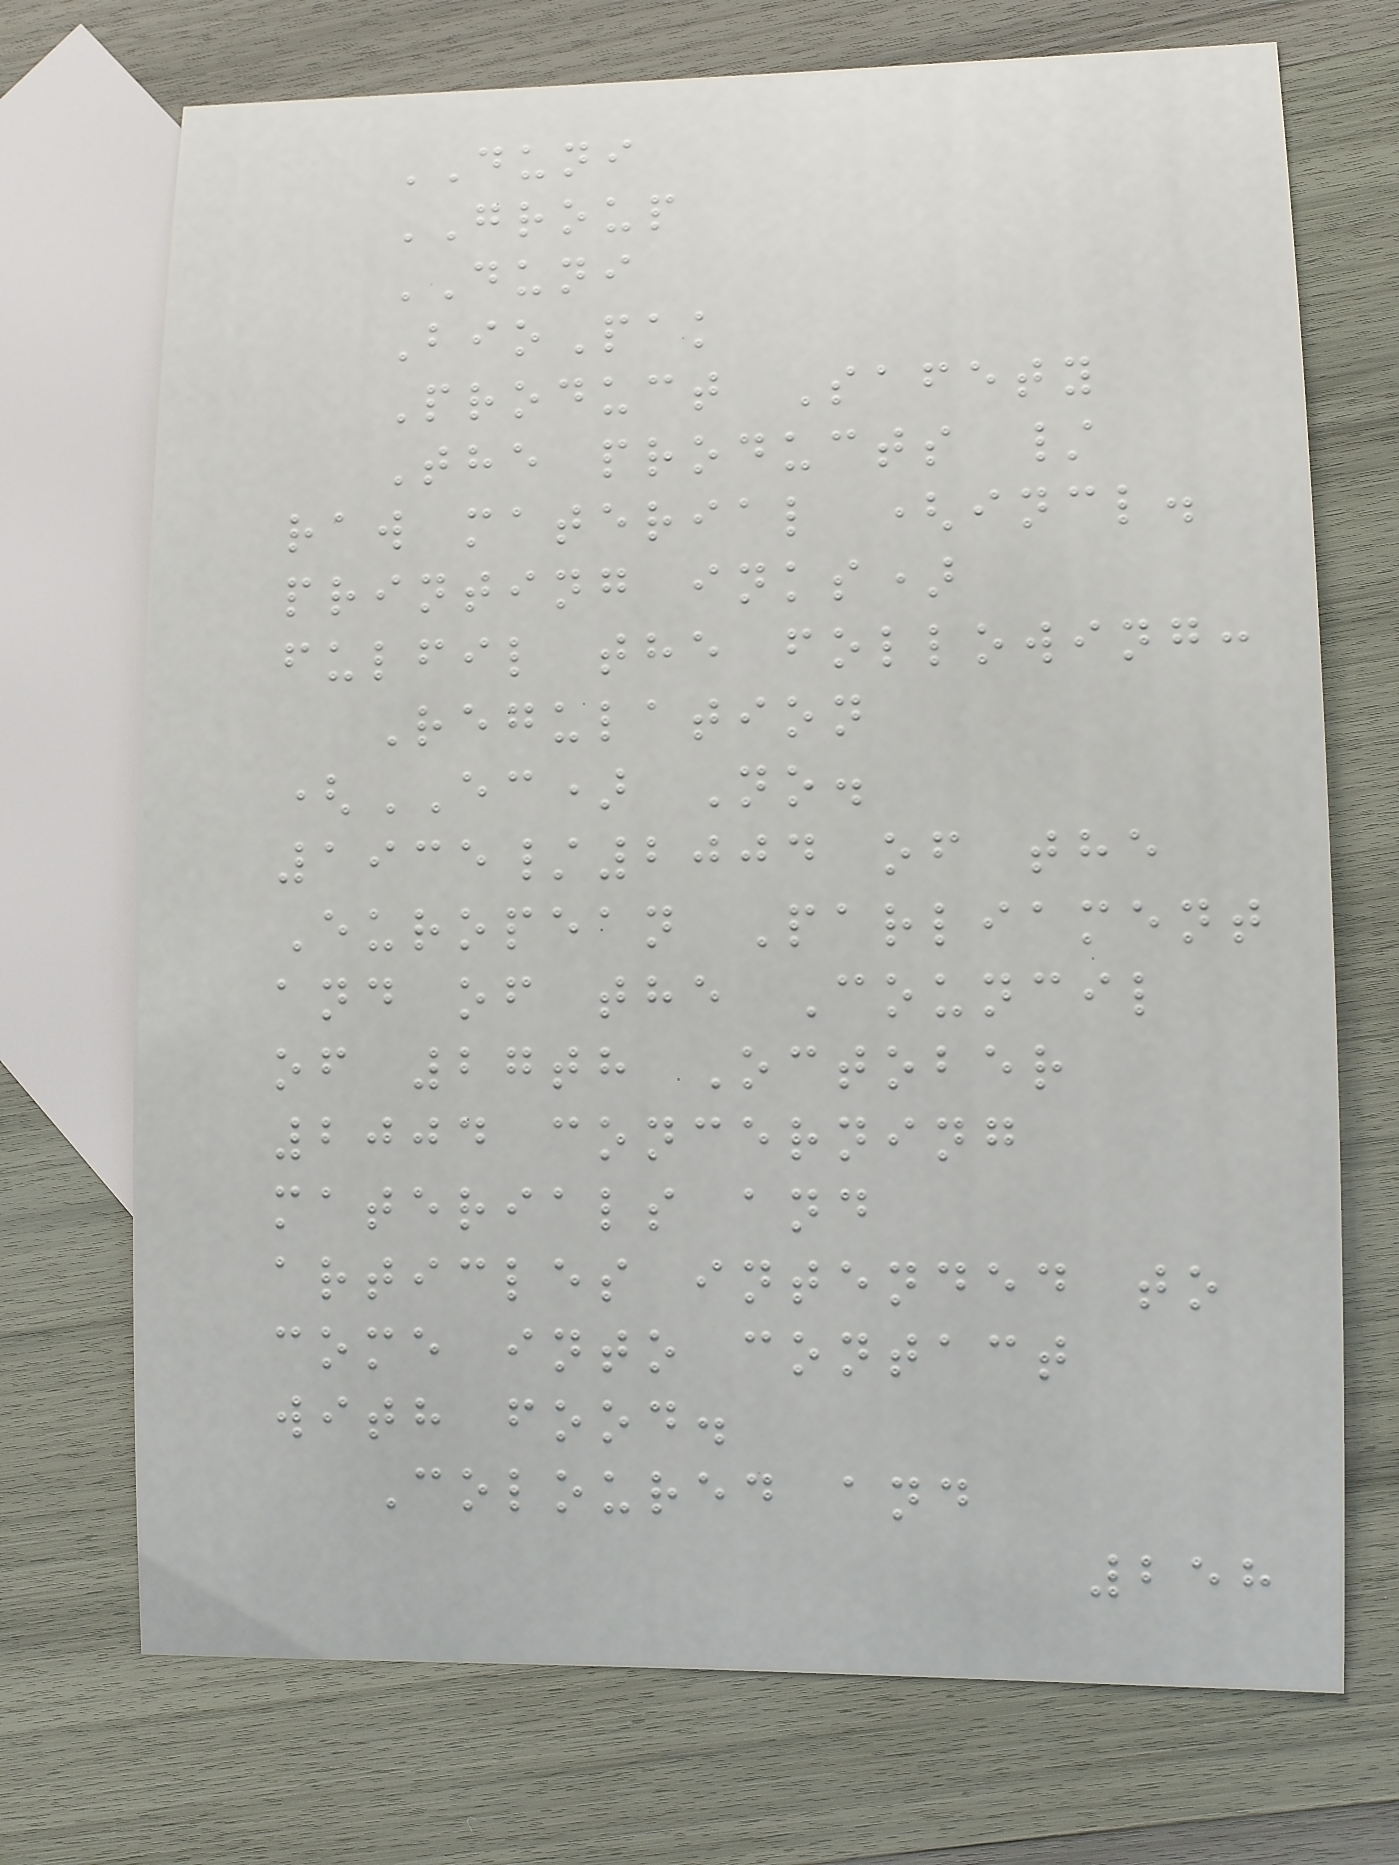DUNI
GROUP
DUNI
BioPak
Product Safety
The products /
raw material (incl.
printing inks)
fulfil the following:
Regulation
(EC) No.
1935/2004 of the
European Parliament
and of the Council
of 27th October
2004 concerning
materials and
articles intended to
come into contact
with food.
Coloured and
258
